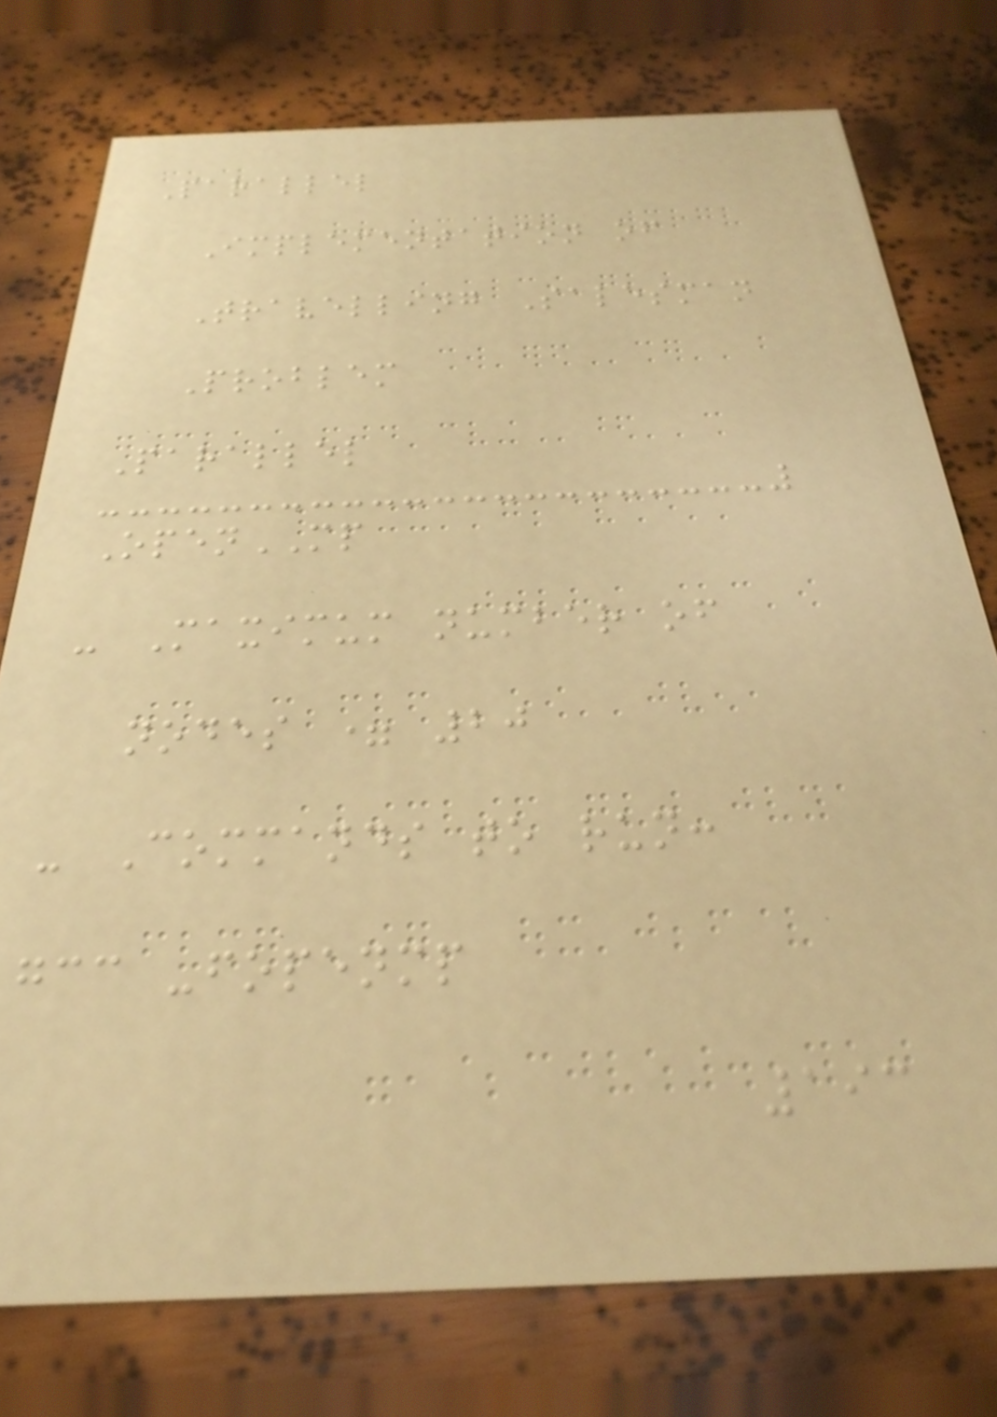Parallel
Implementation of
Travelling Salesman
Problem
Parallel
OpenMP
- Maximum number of
nodes = 20
- Commands to run:
gcc -fopenmp
193
